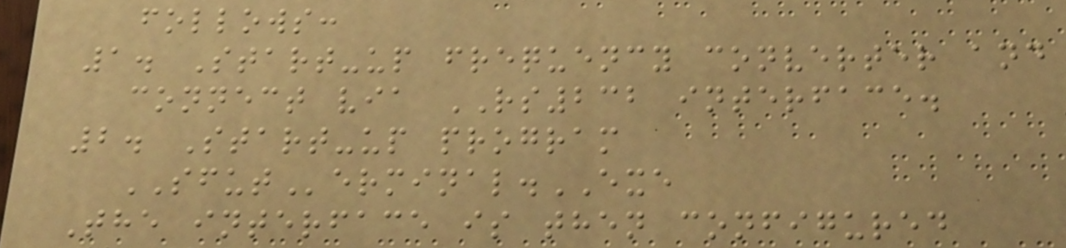follows:
1. Start-up frequency converter and
connect via RS232 interface.
2. Start-up program
SFUTerminal.EXE
The interface is then configured
